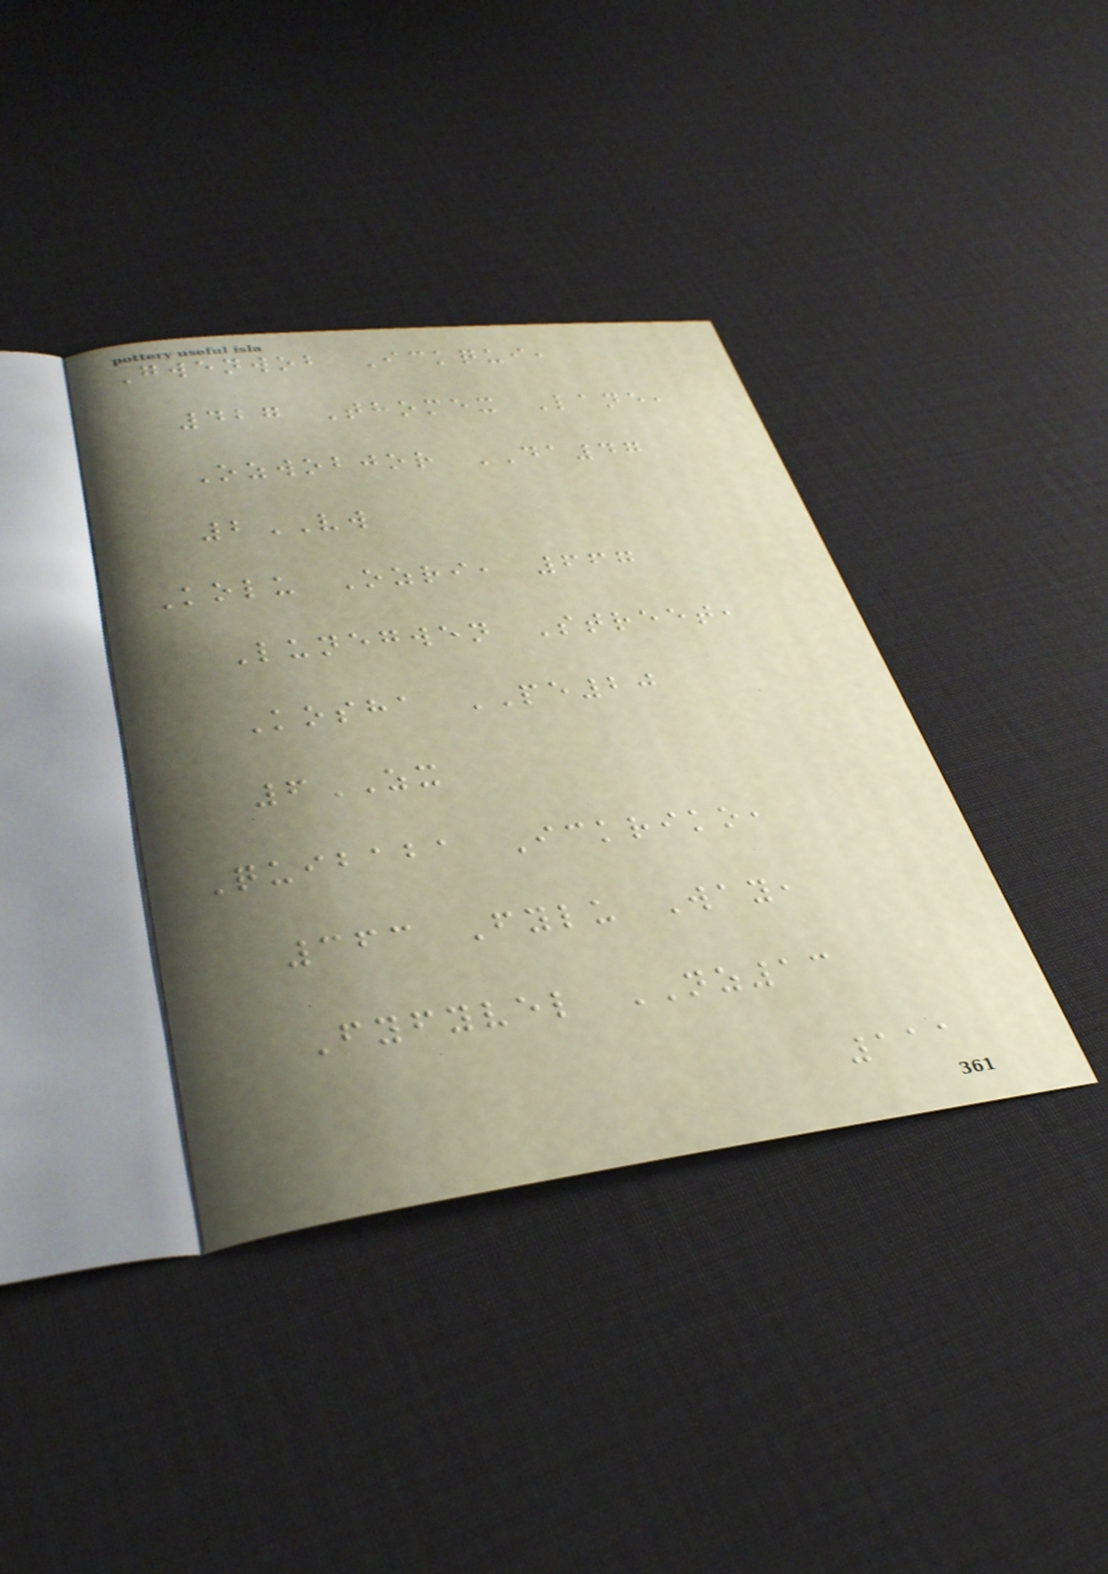Gwenwob Ickqui,
427 Thomex Lane,
Ozwobjor DA47
2VW
Kolu Ozri, 667
Lunegwen Street,
Kosha PE20
6ZX
Quibaba Ickriko,
363 Fylu Way,
Fyfyvel NZ13
111
